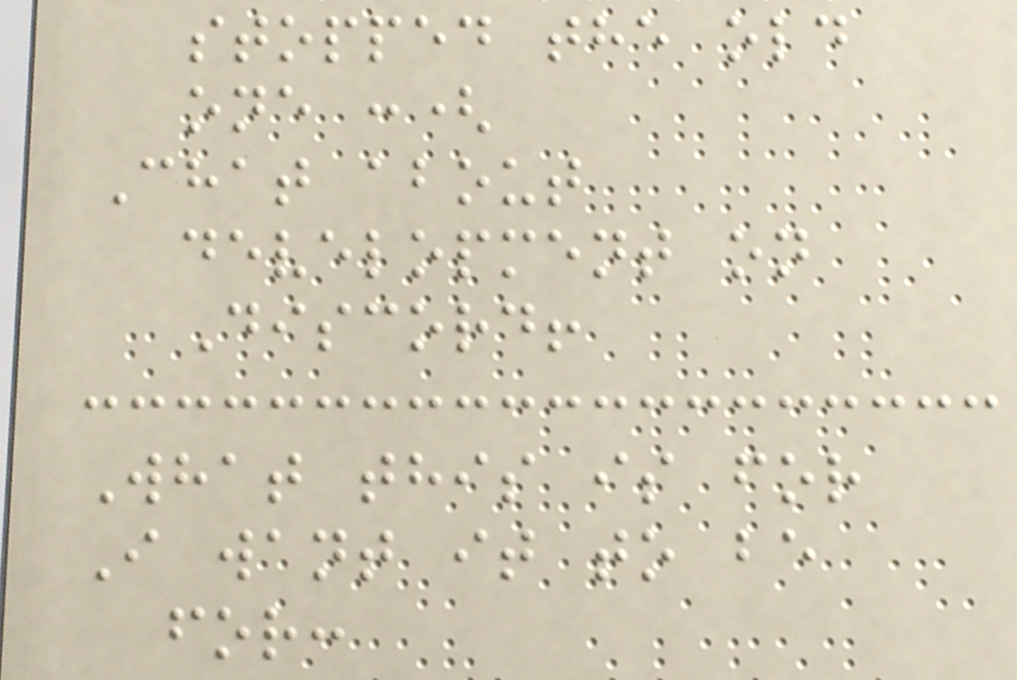stopped the old
one :(
Chat about
development on
Discord!
What this is for
I want it to be
for:
